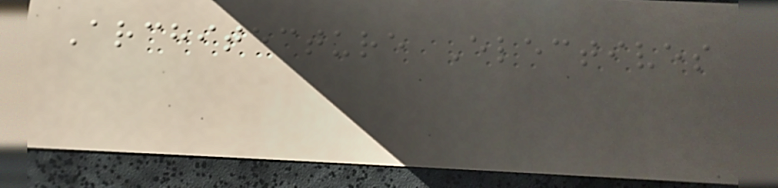Architecture Electives
